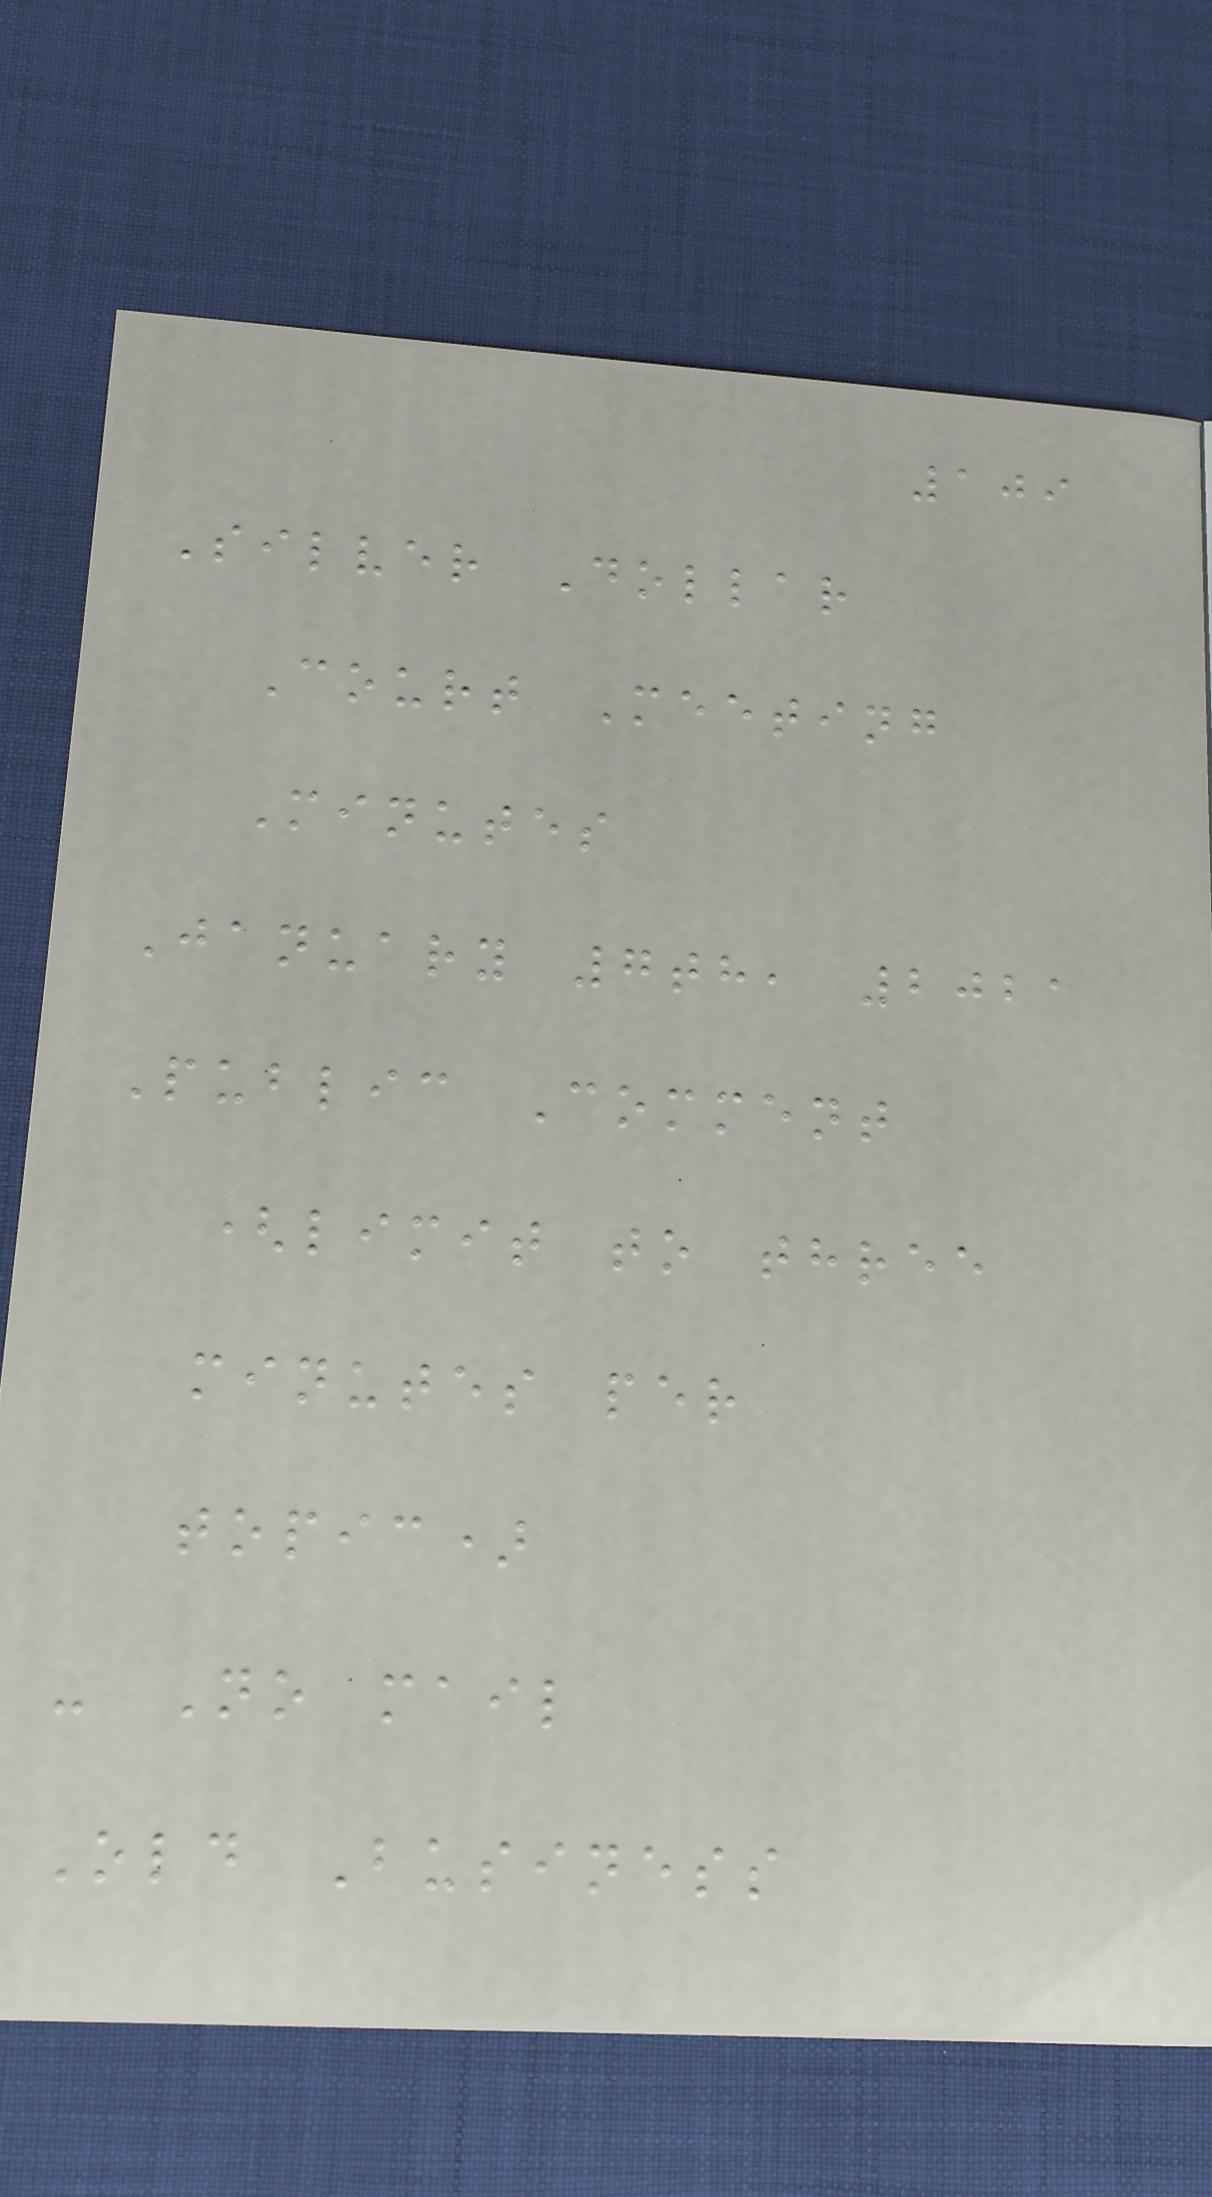109
Silver Dollar
Court Meeting
Minutes
January 7th, 2021
Public Comment
(limit to three
minutes per
topic)
- No mail
Old Business
